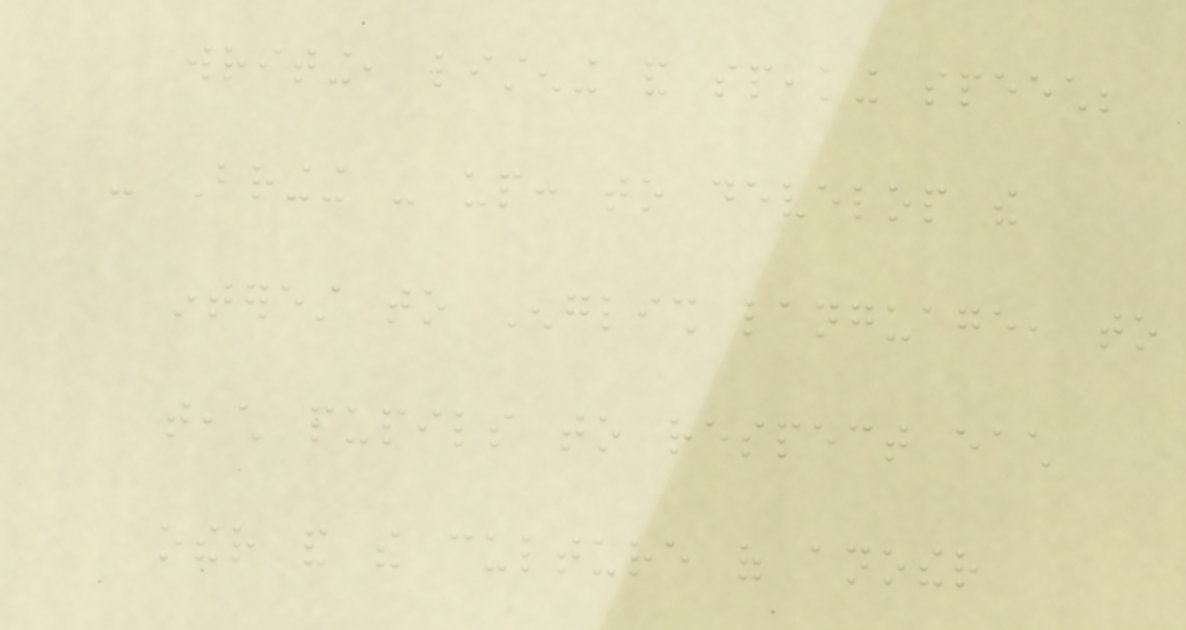writing, listening and speaking speech;
- Bringing - up: to develop the
interest to English language, to
teach pupils to respect each
other and the culture of another
